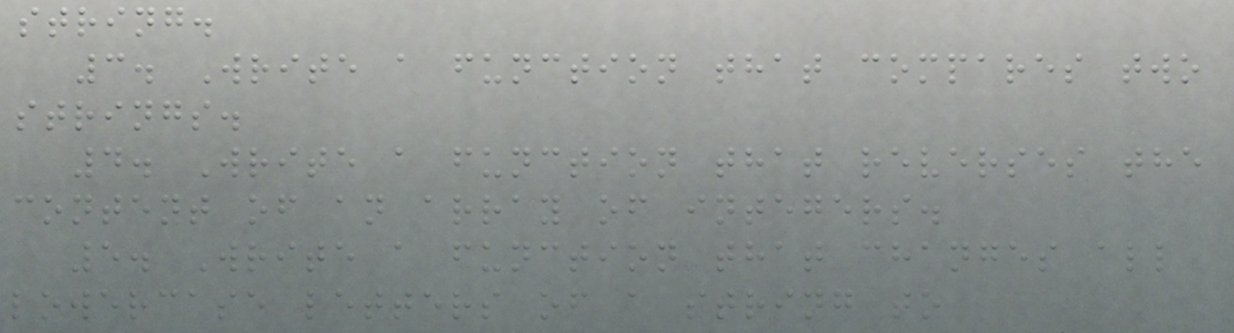string.
3. Write a function that compares two
strings.
4. Write a function that reverses the
content of an array of integers.
5. Write a function that changes all
lowercase letters of a string to
